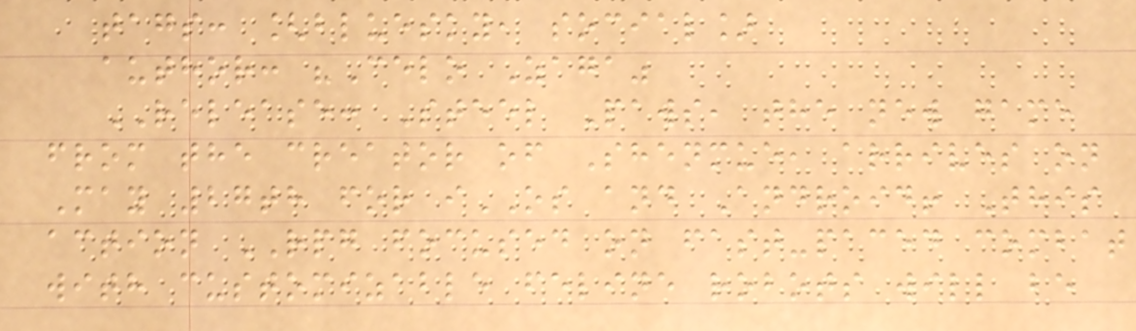tags: [bluesky, social]
author: "Celo Zaga"
RELEASE: Steel Paws, the new game
from the creator of Shenmue, arrives on
May 27th for iOS and Android! This
action RPG focused on fast-paced combat
with customizable feline robots will be
